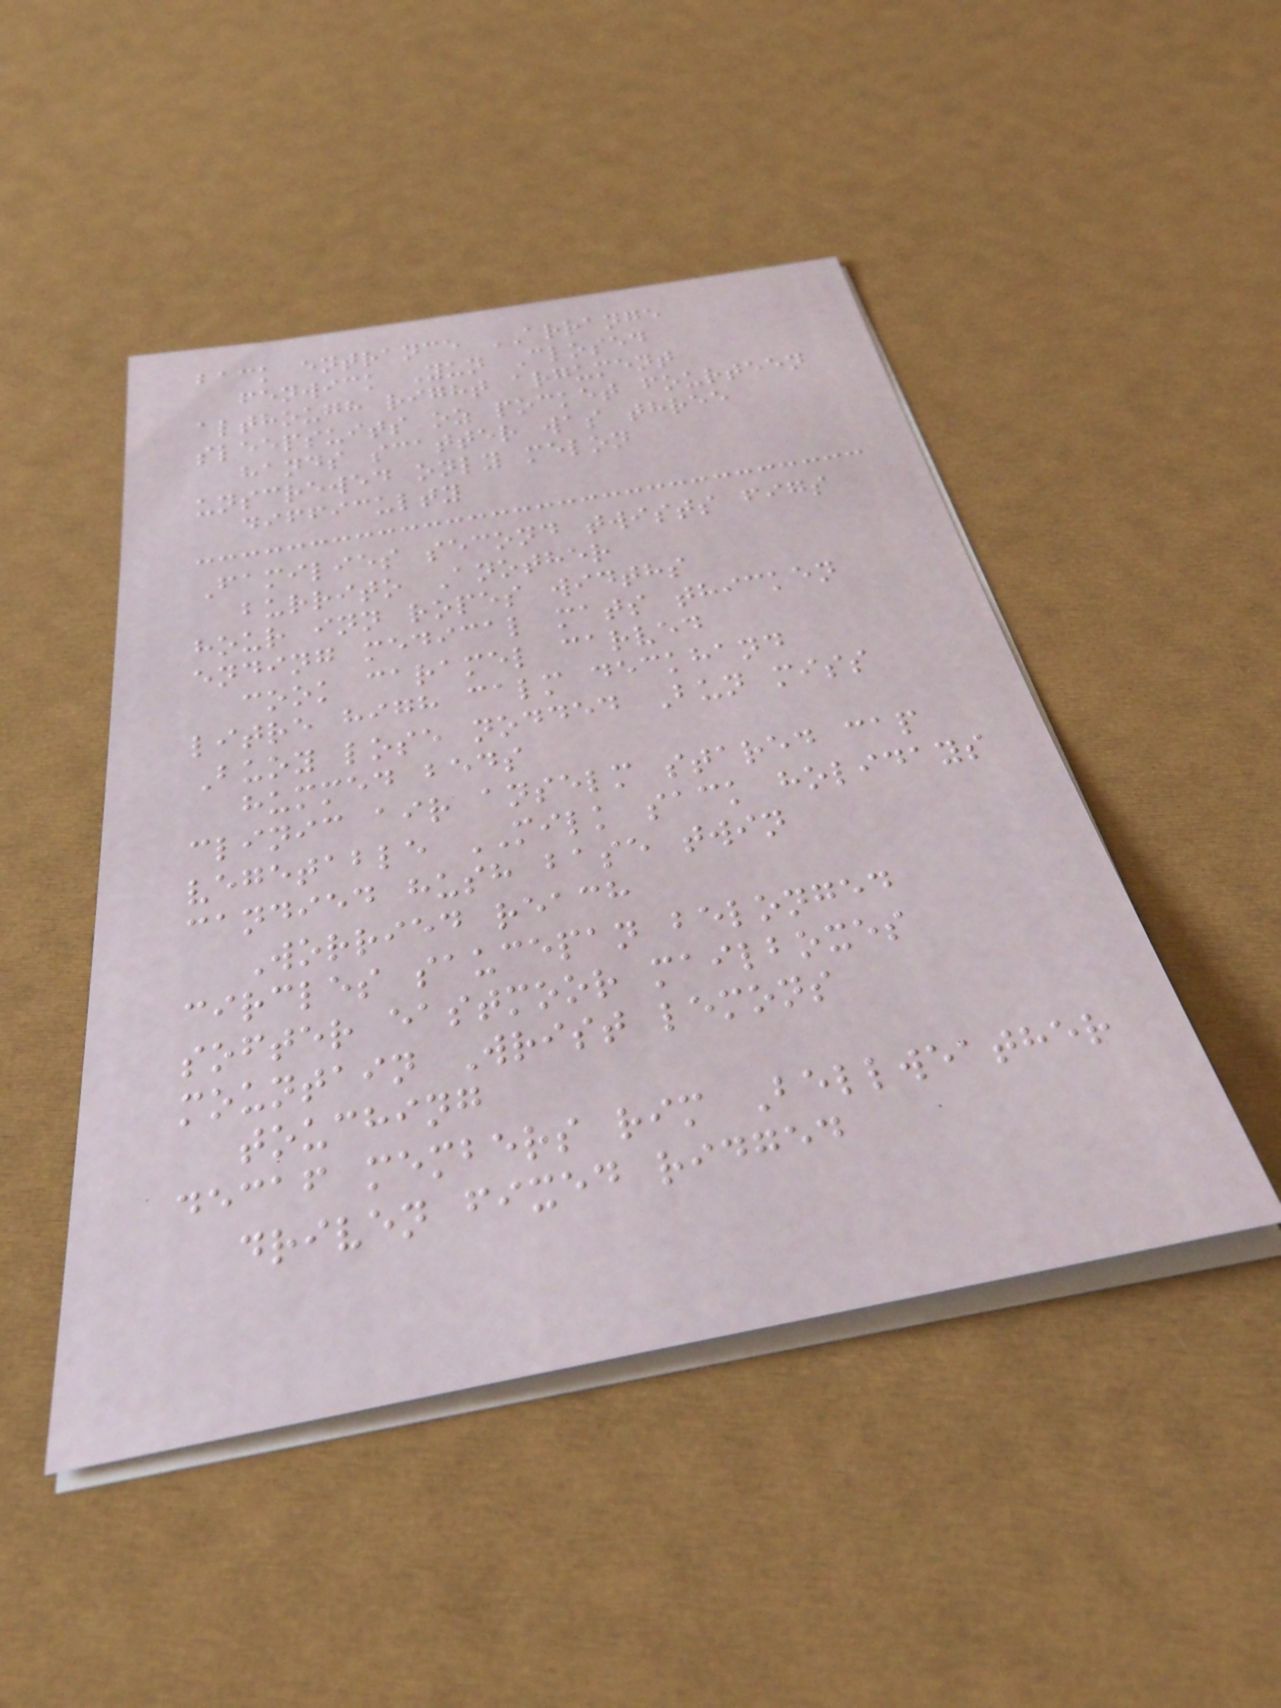back entrance ARRANGE
fenwick Yun Closed
although right argument
sleepsuits oz pocket fourteen
hands scatter was three
unscrewed only melon
difficulty
Families second twists figs
burrito Another
hour inn ropes widths
ending medical mats thicken
cook caramel carved
litre high calm deckhand
Buoy lose nodded Bun miss
hummed beds
clinic air anselm stared cap
vegetable MILK sack holidays
candied hush base twin
Worried reach
circles saucepan belonged
softer eastmoor mailboxes
mountain Wrist lemons
touching
decaf members rim Bellweather
driven fixed ridged
